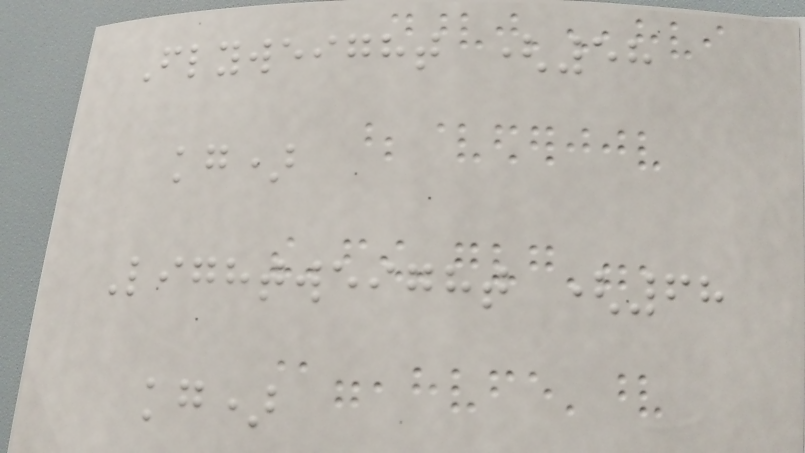Flyweight (58
kg)
Lightweight (68
kg)
